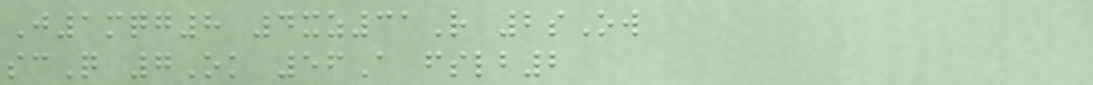J1mqg8 4xz31R 2sOw
scQ 7Ok 56A fslb2
